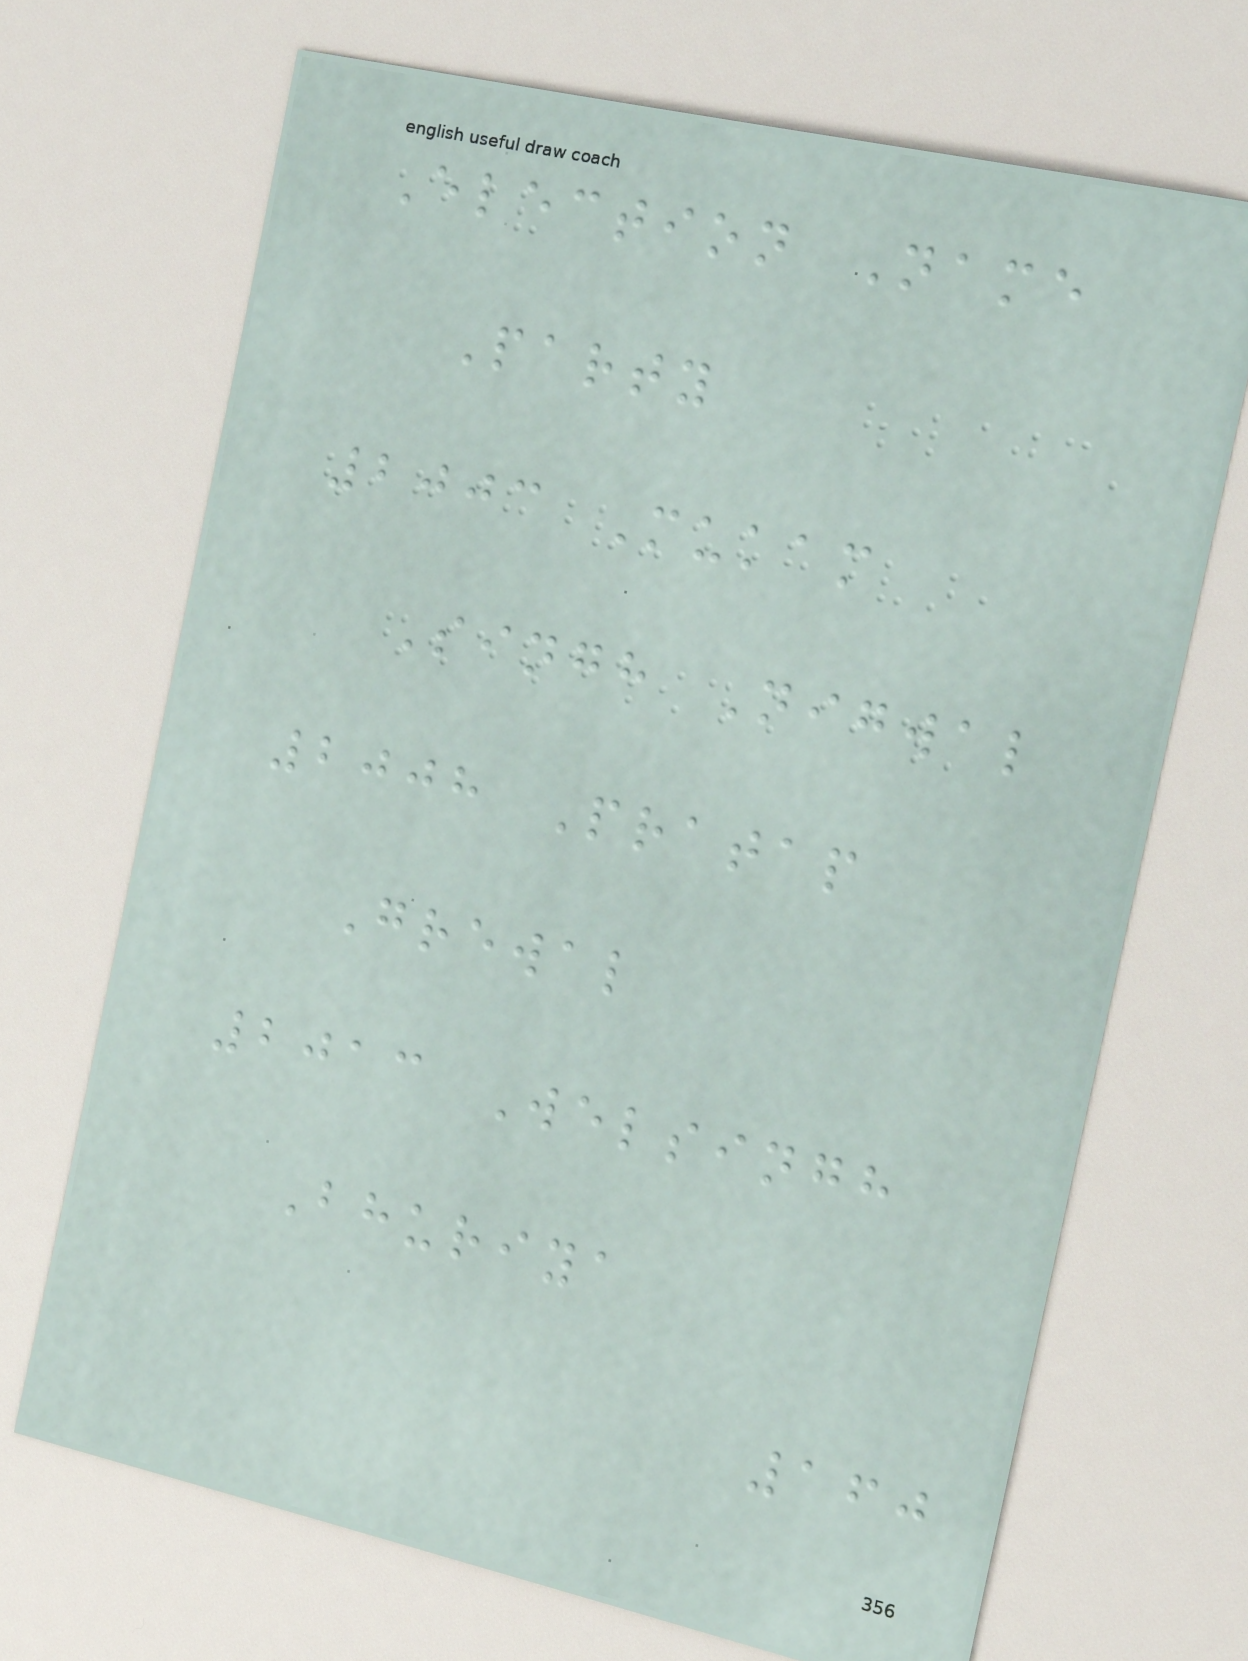Election Name
Party
2003 Mukam
Singh Nigwal
2008 Pratap
Grewal
2013 Welsingh
Bhuriya
160
